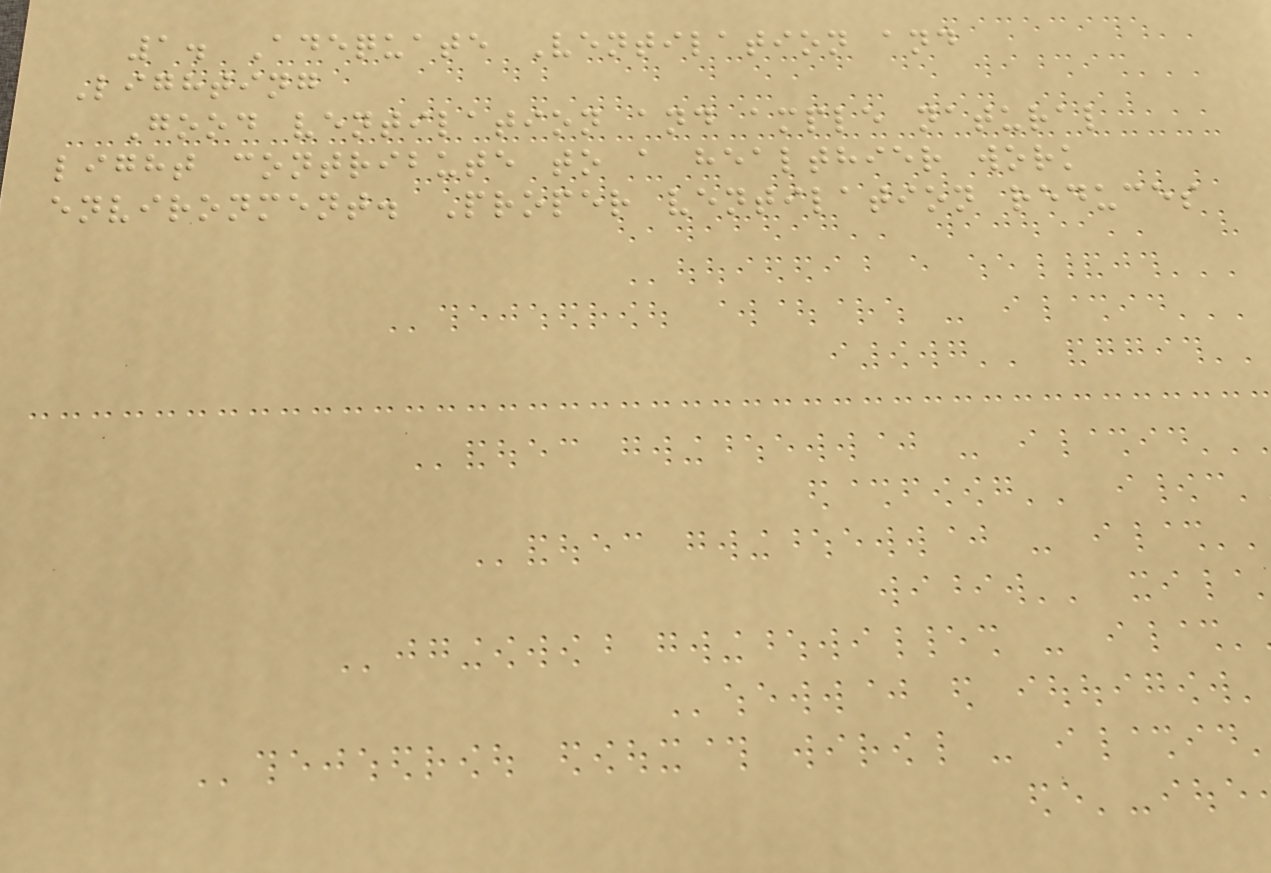1. Adequate Ventilation and
Lighting
Good ventilation and ample natural
light contribute to a healthier work
environment. Proper ventilation reduces
